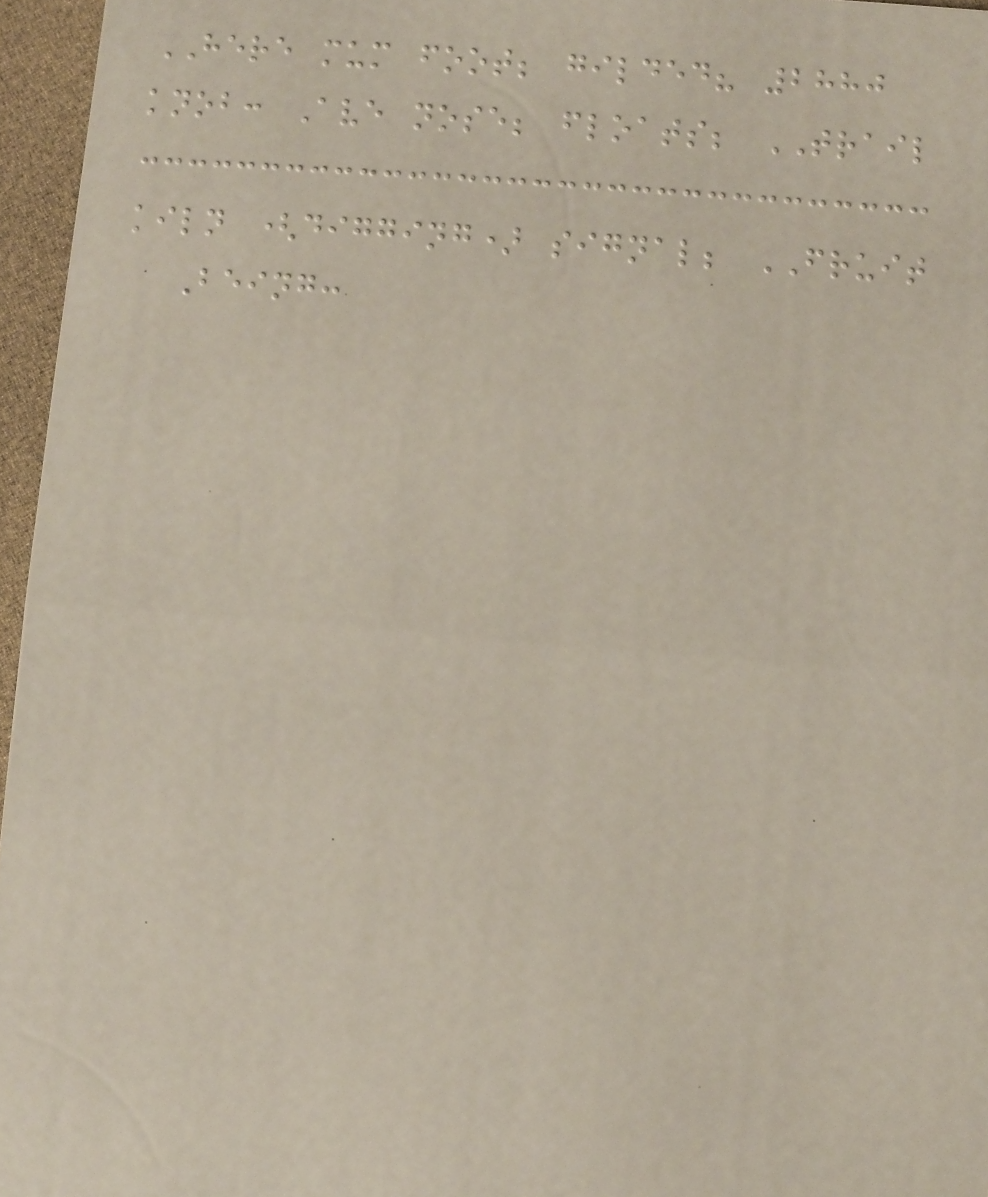HERE mum foot; gilded? 2880
knob: Ave nose; floats; TRAIL
kiln (digging) signal; FRUIT
Being:
